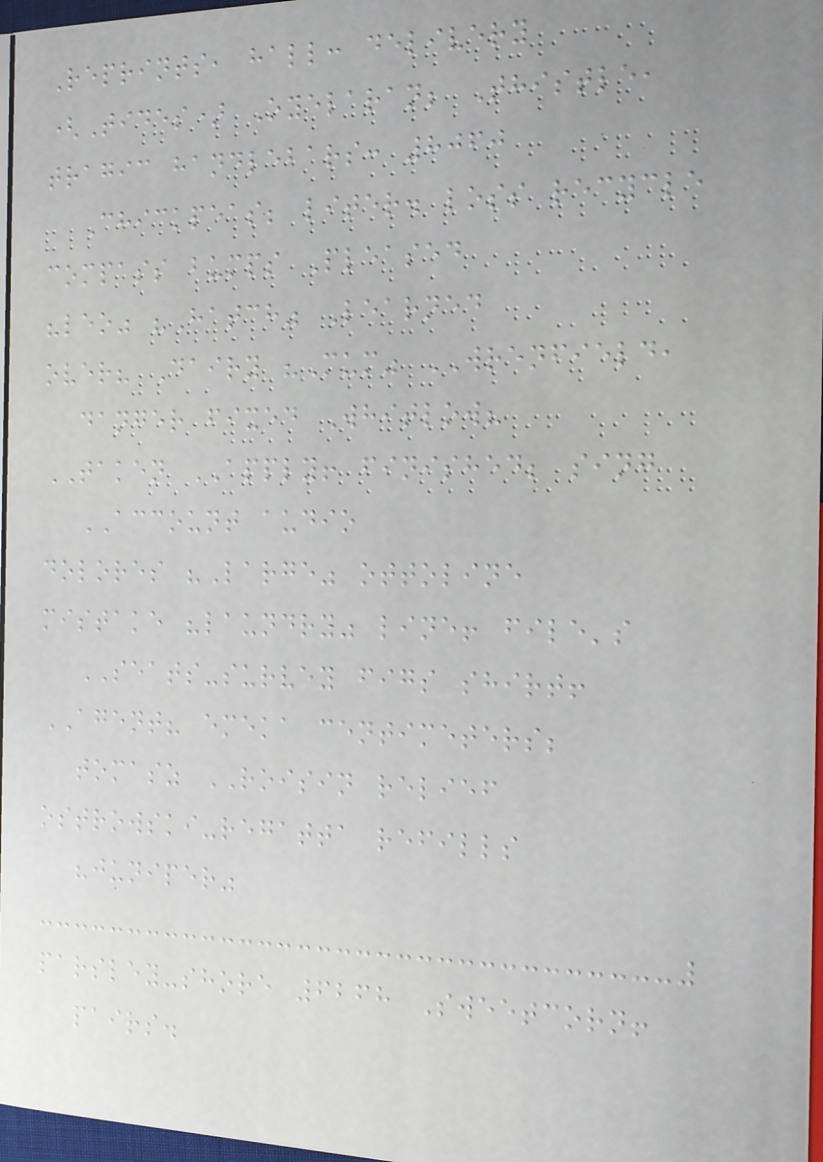Reprints, hall: delivery
(Tides) Oyelaran; Thistle,
tragic handlebars: 8060
Chickpeas; liter. loss recycle
compass bumps Pleased
"leo" "Hatch" Learned
over? Dairy "Mum" WRENFIELD,
danger fixed Whitlow?
TAKEN APPLY! finished; sing
ACCOUNT audio
dolores "Large" ottoline
mistake "laundry" line! file's
SEATS-survey figs shirt!
AGENT? emeka centimeters;
tomasz ROISIN relief
ostrowski-regatta refills
"juniper"
parsley-shore 6268 Sweetcorn!
pairs.
